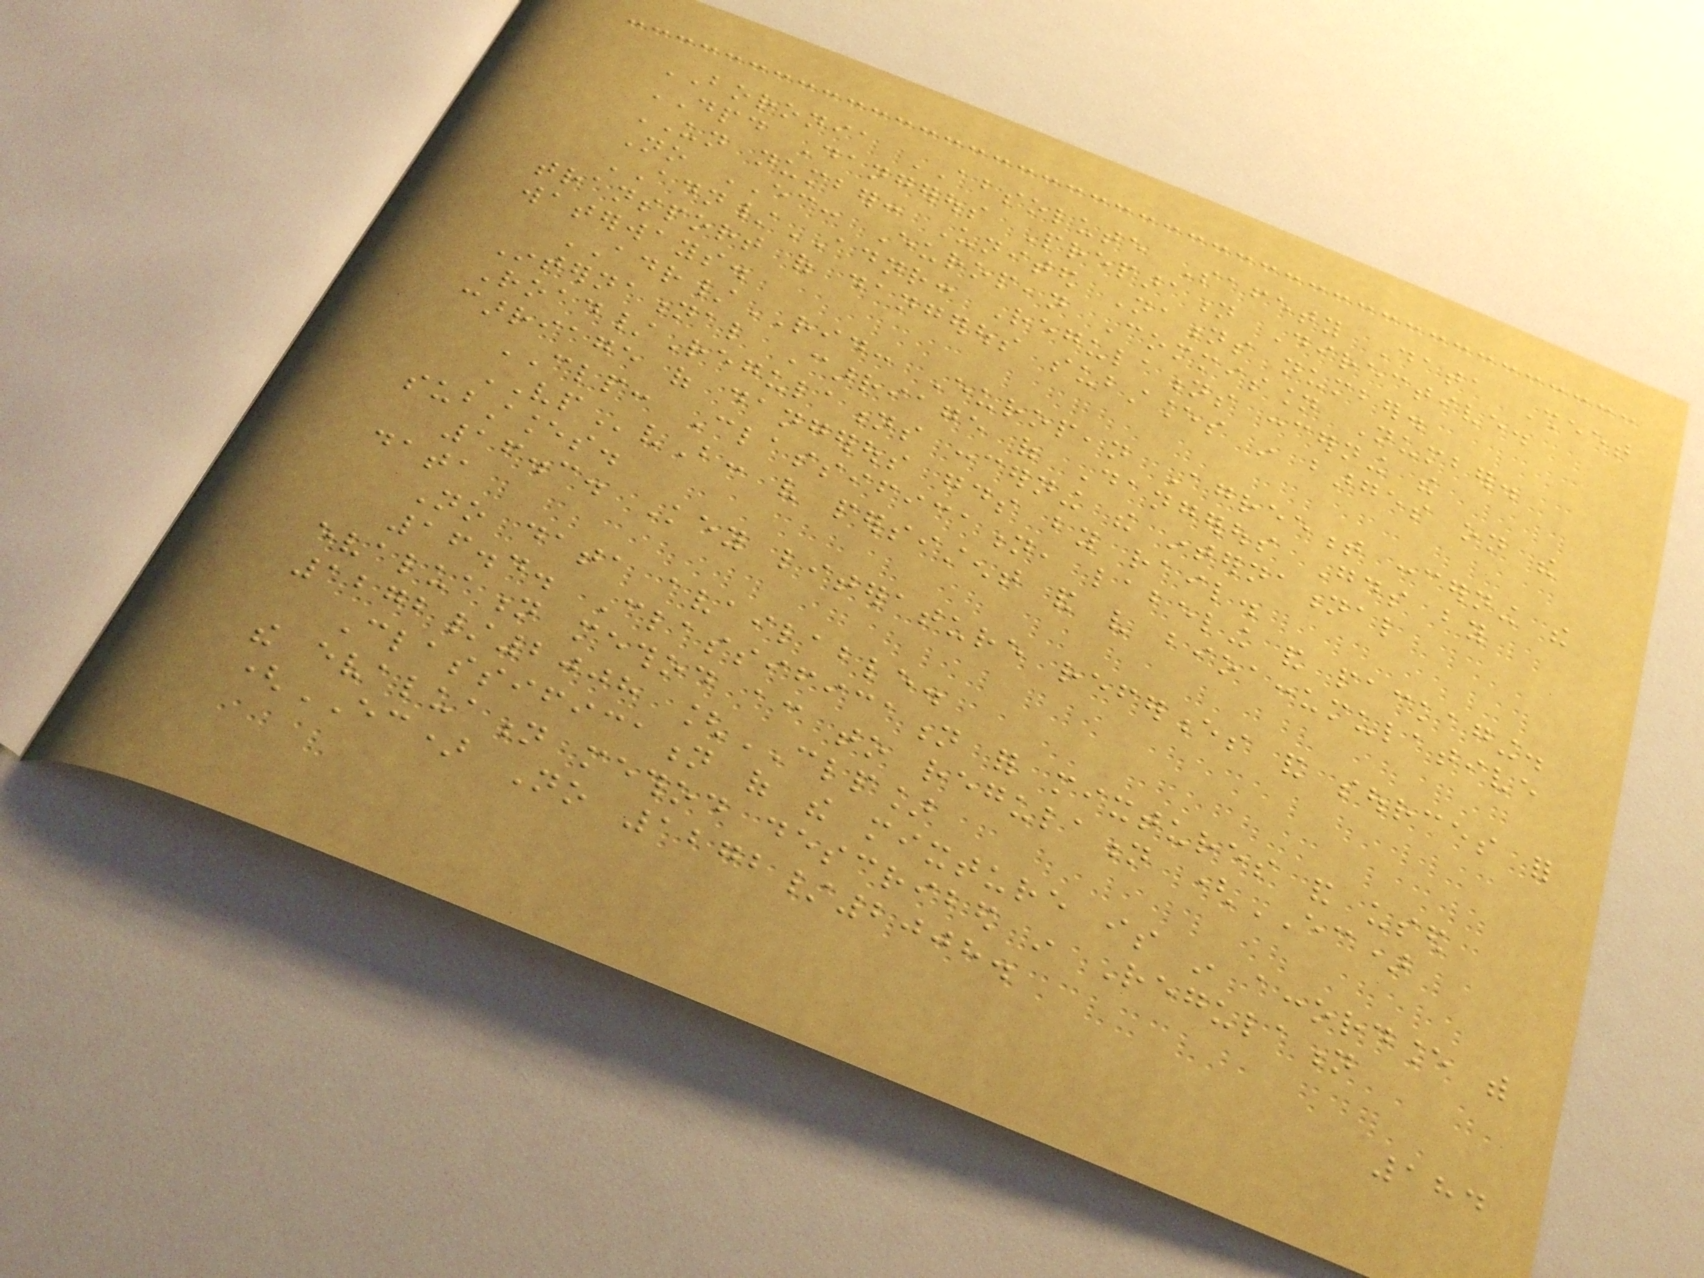BORONIA ABSOLUTE Safety Data Sheet
DPD Dangerous Preparation Directive.
UN number: United Nations number.
No EC: European Commission Number.
ADN/ADNR: Regulations concerning the
transport of dangerous substances in barges on the
waterways.
ADR/RID: European Agreement concerning the
International Carriage of Dangerous Goods by
Road/Regulations concerning the international
carriage of dangerous goods by rail.
CLP: Classification, labeling and packaging.
VPvB: very persistent and very bioaccumulative
substances.
16.3. Key literature references and sources for
data
No data available.
16.4. Classification for mixtures and used
evaluation method according to regulation (EC)
1272/2008 [CLP]
Classification of the mixture is in accordance with
the evaluation method described in Regulation
(EC) No 1272/2008.
184
